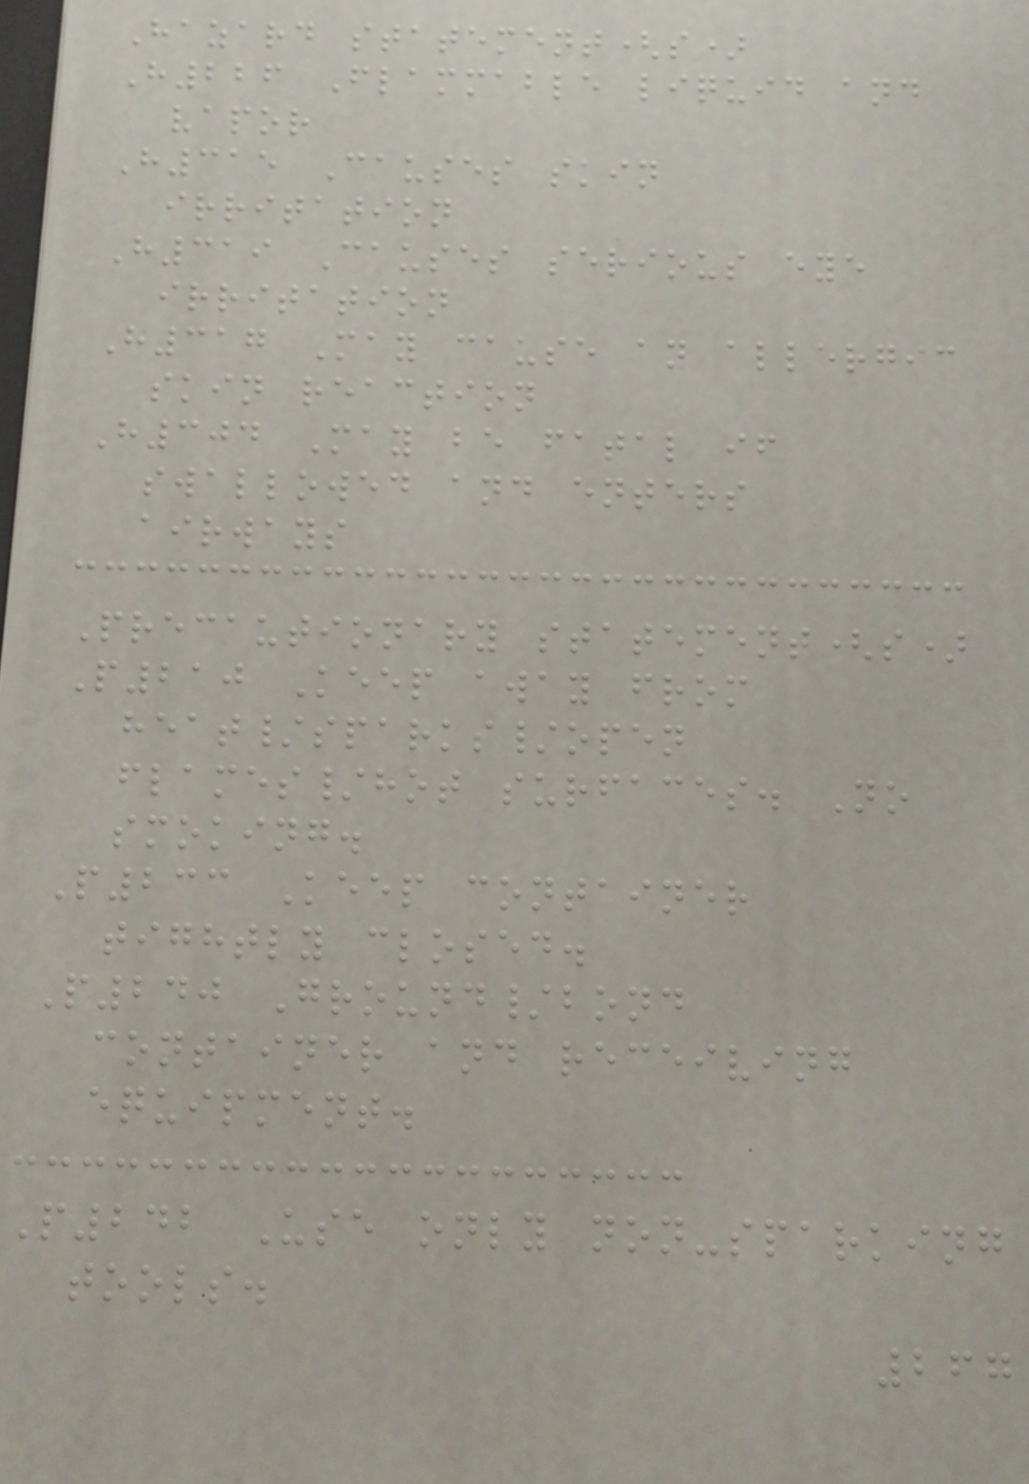Hazard statement(s)
H226 Flammable liquid and
vapor
H315 Causes skin
irritation
H319 Causes serious eye
irritation
H317 May cause an allergic
skin reaction
H304 May be fatal if
swallowed and enters
airways
Precautionary statement(s)
P210 Keep away from
heat/sparks/open
flames/hot surfaces. No
smoking.
P233 Keep container
tightly closed.
P240 Ground/bond
container and receiving
equipment.
P242 Use only non-sparking
tools.
267
